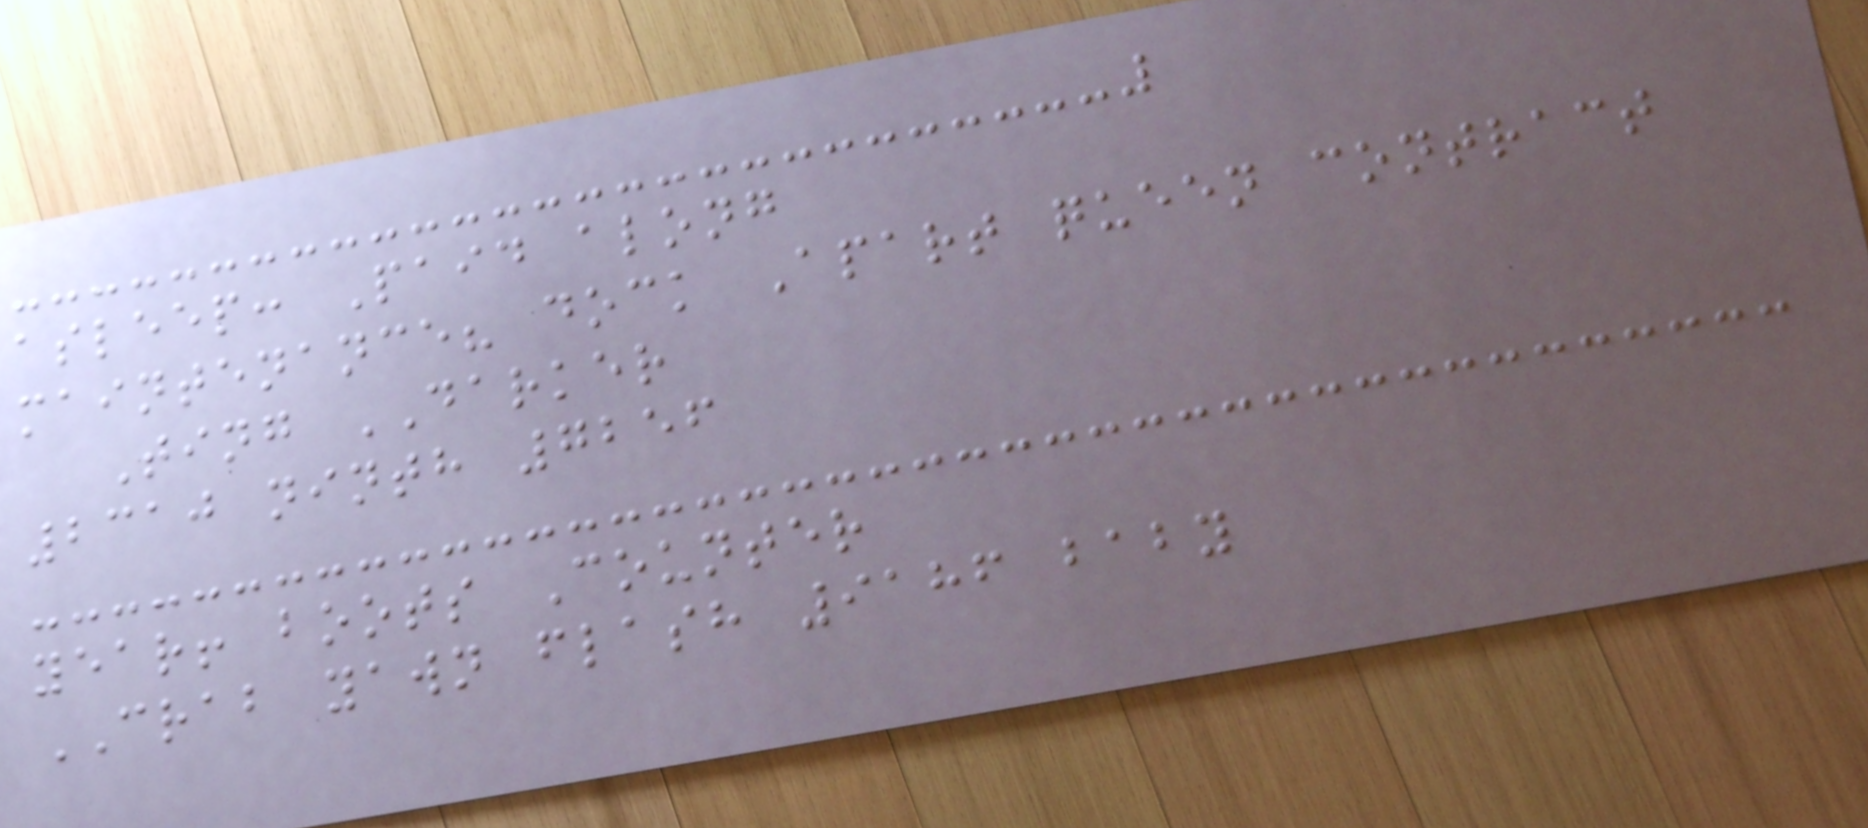asleep: Paid along
maintenance? dock Apart queen contract
Ting DARKER
2310 ninth 7256
year! boots Counter
CRAB yawn flash 9186 baby
